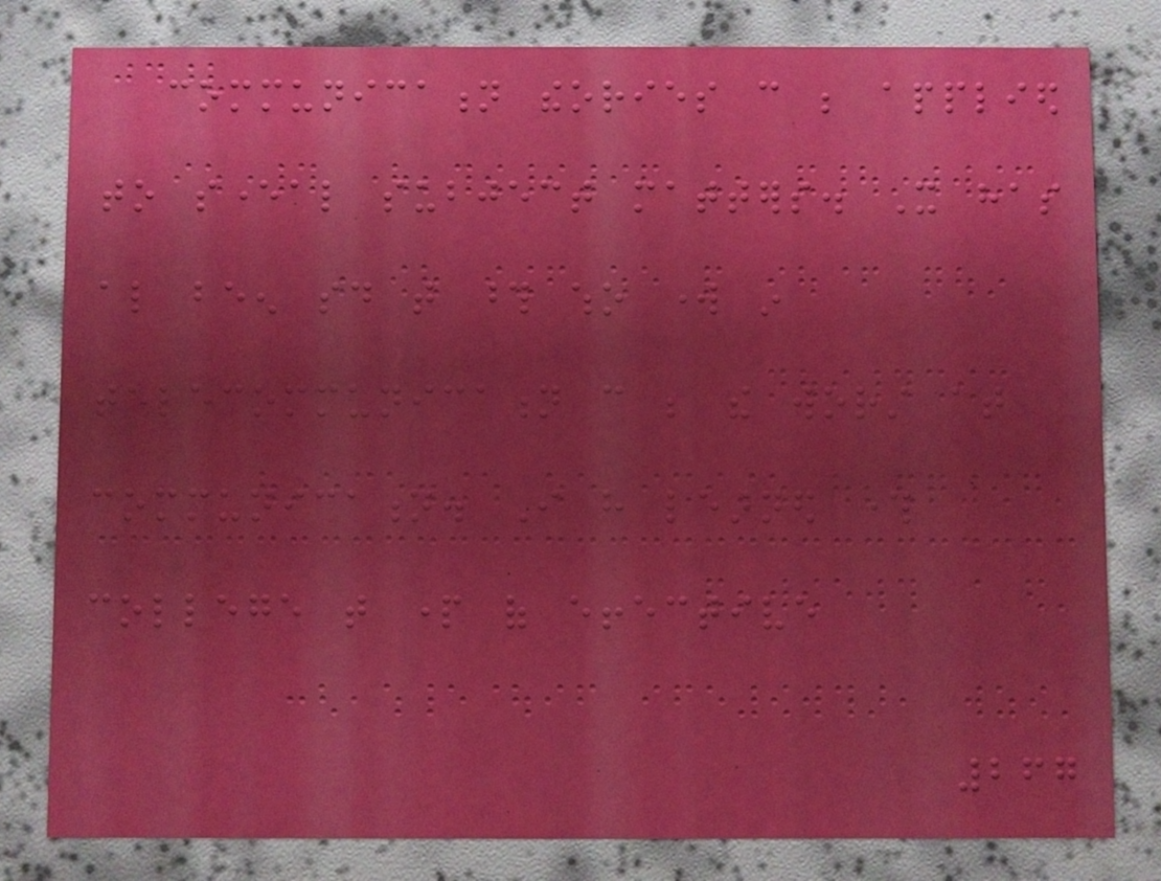communication theories can be applied
to several subject matters. It has
also been said that those who work in
telecommunication can be the worst at
communication. I have learned through
college that part of effective
267
